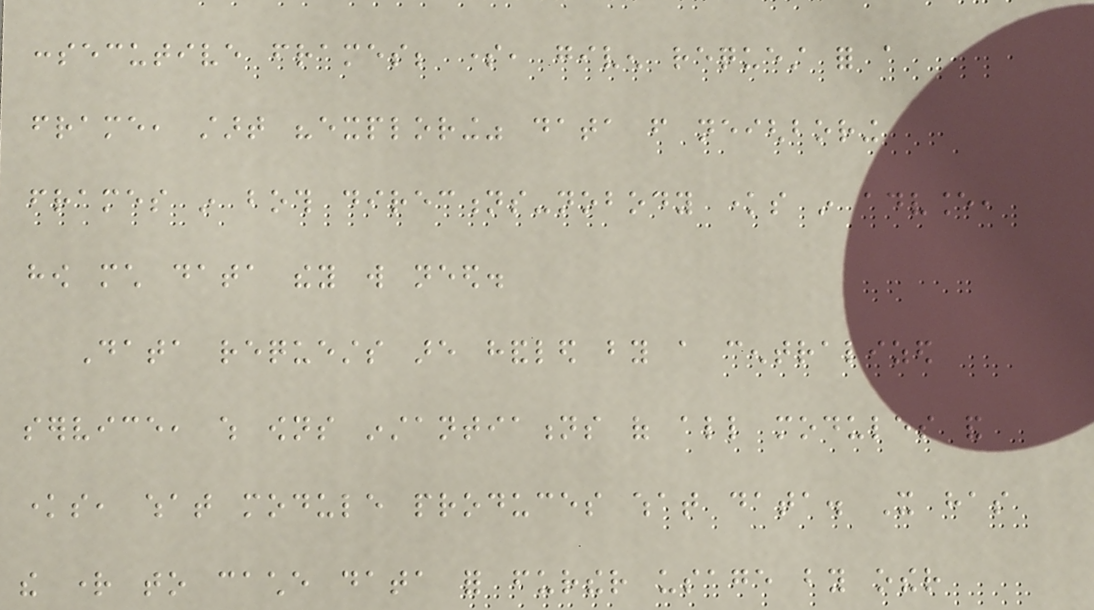consecutive frames; some, given request for a
frame, start "exploring" data from neighboring
frames in both directions-nobody knows in advance,
how much data they will need.
Data requests are handled by a centralized
service, which owns instantiations of all modules and
knows, what module produces what data. It has
the right to cache data for further usage by other
